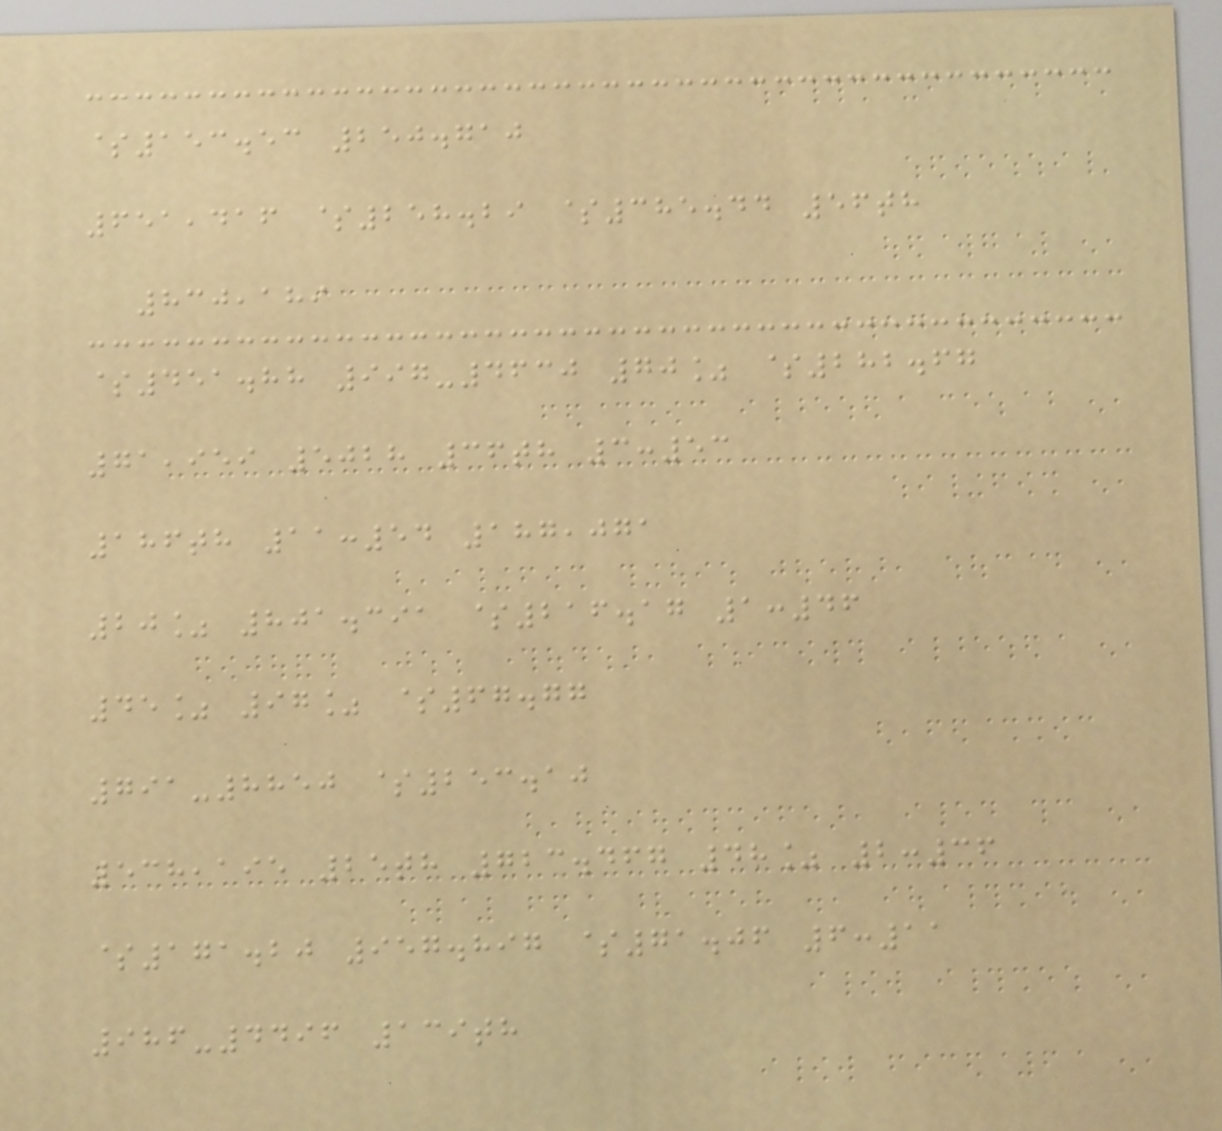$153.53 250.710
651,416 $258.29 $385.44 56th
830,189
$451.88 997-4630 70% $282.67
71,959 5028 36th 3:53
186th 11:54 187,071
20% 801.391 $216.17 1:46
45% 97% $67.77
791-8850 $253.10
538,195 25th 723.467 48% 2:36
$171.20 957.897 $71.06 6:11
986-4496 139th
